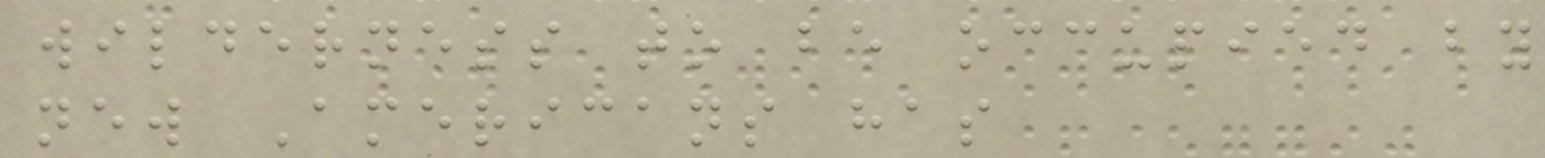wilderness to be occupied by
new Americans has
